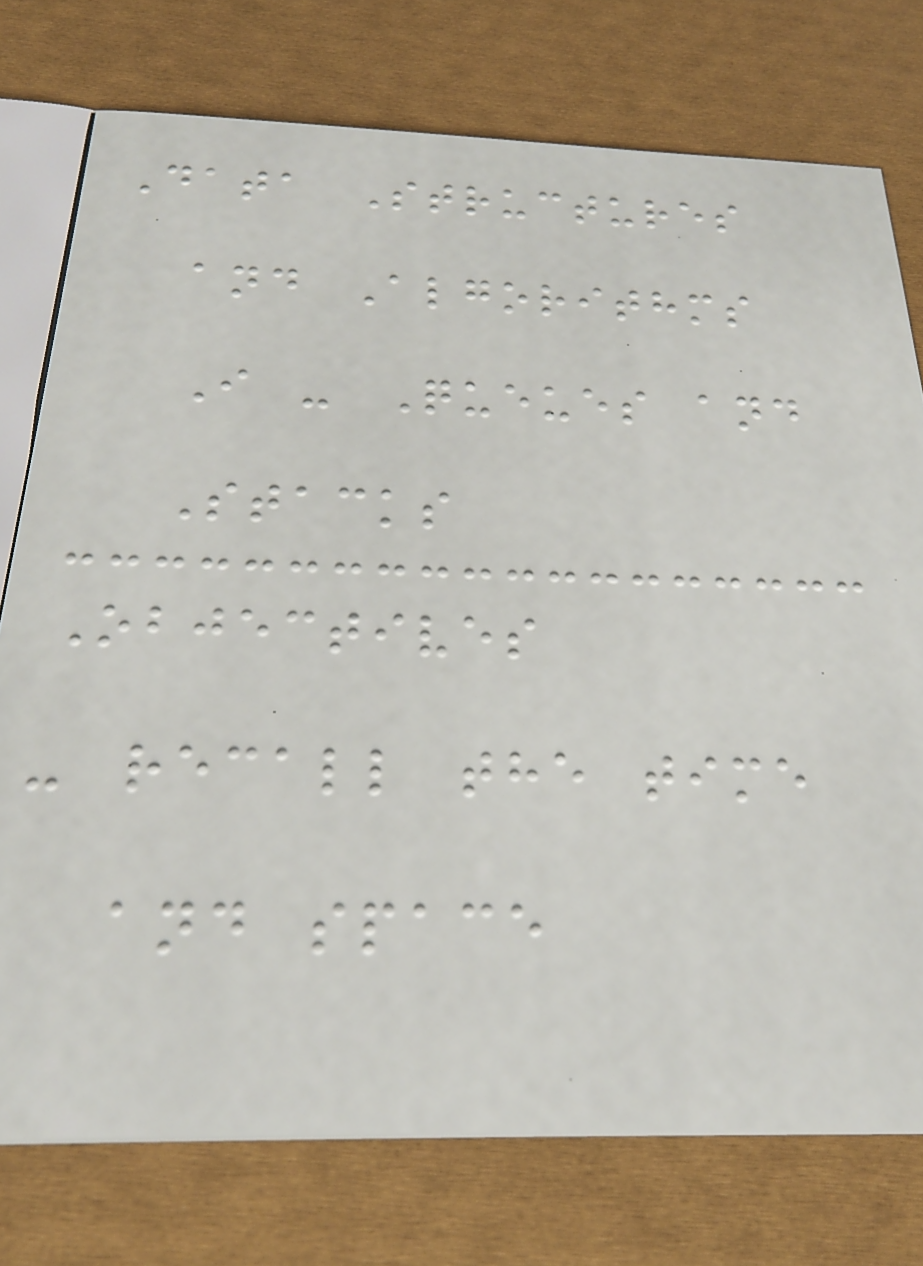Data Structures
and Algorithms
I - Queues and
Stacks
Objectives
- recall the time
and space
